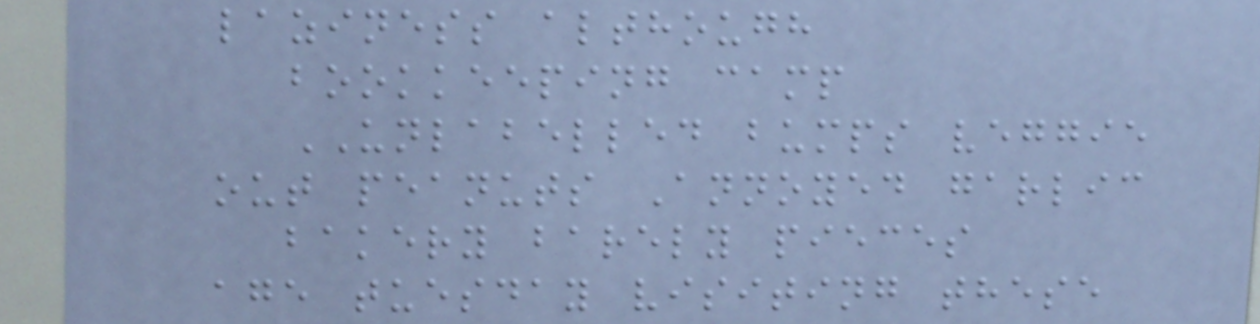laziness although
bookkeeping camp
UNLABELLED bumps veggie
out peanuts Annoyed garlic
bakery barely pieces
age tuesday visiting these
